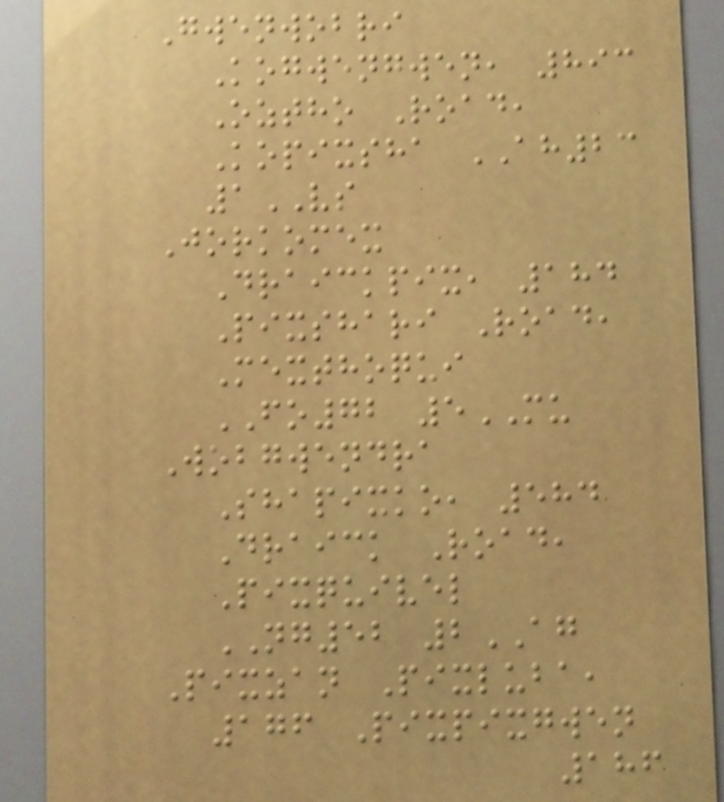Gwenwobri
Kogwengwen, 893
Oztho Road,
Kopixsha AH23
1VS
Jorkomex
Draickpix, 184
Pixshari Road,
Mexthoqui
FO72 5MU
Wobgwendra
Shapixko, 584
Draick Road,
Pixquivel
NG52 2AG
Pixzan Pixluba,
176 Pixpixgwen
186
